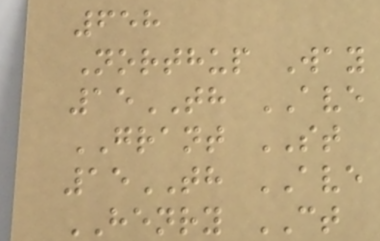658
Northup Way
15TH AVE
GRANT ST
15TH AVE
HENRY CT
